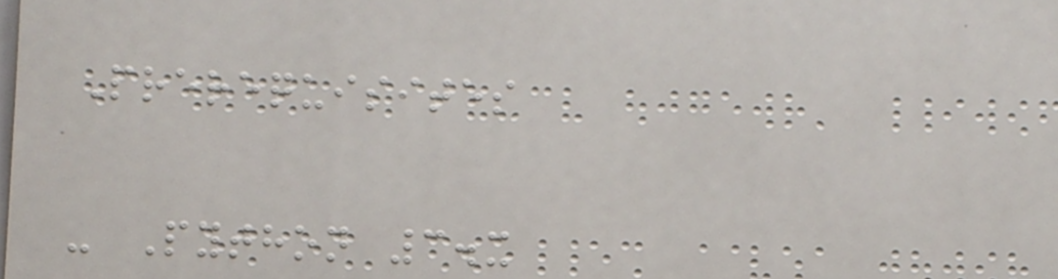Prerequisites
- Python 3.x
